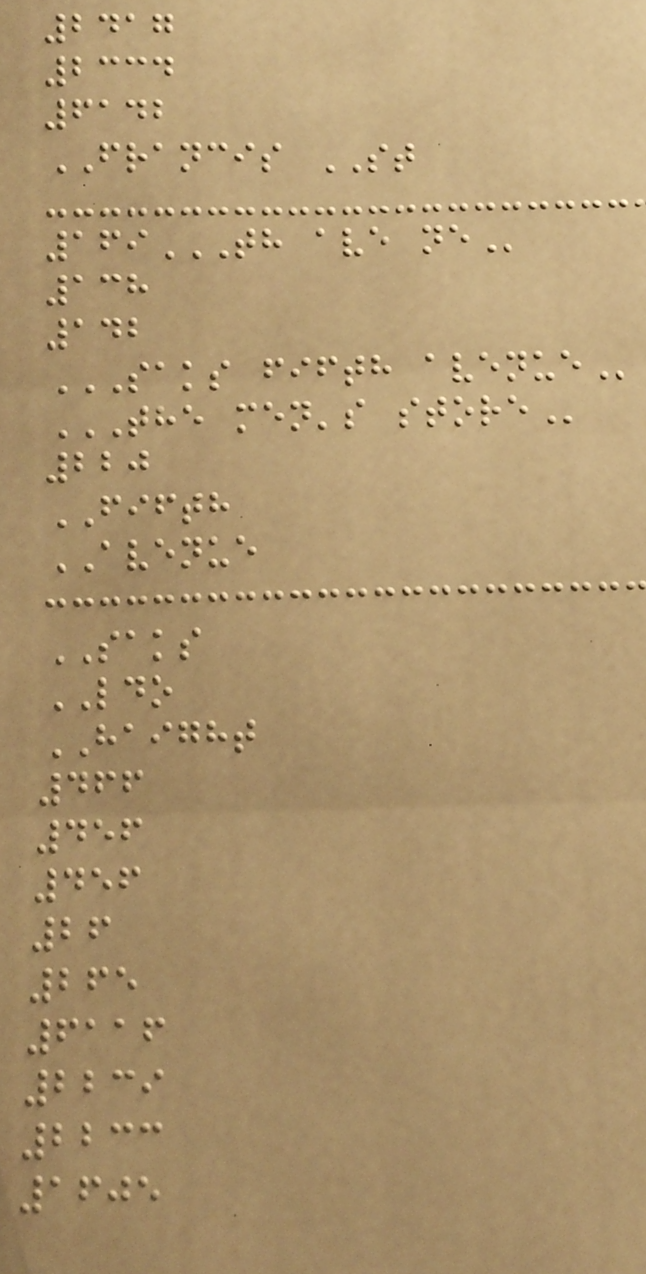2417
2334
6142
FRANCIS ST
169TH AVE NE
138
142
SAKS FIFTH AVENUE
THE MEN'S STORE
220
FIFTH
AVENUE
SAKS
LDO
HAIGHT
466
456
456
26
265
6116
2239
2233
1605
